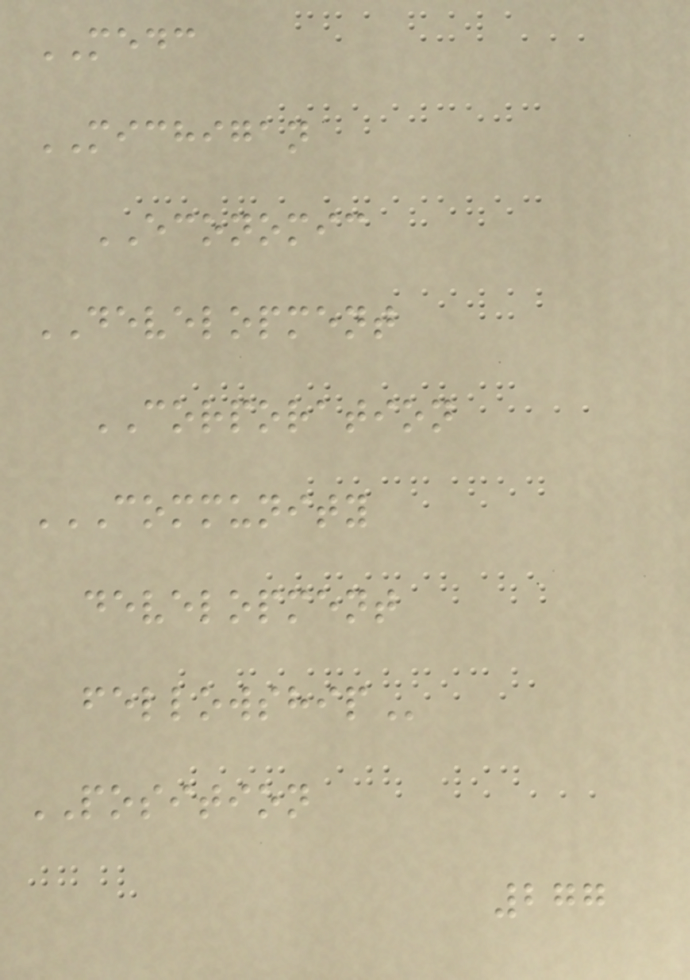MEDC
MICHIGAN
ECONOMIC
DEVELOPMENT
CORPORATION
COMMUNITY
DEVELOPMENT
FELLOWSHIP
POSITION
277
